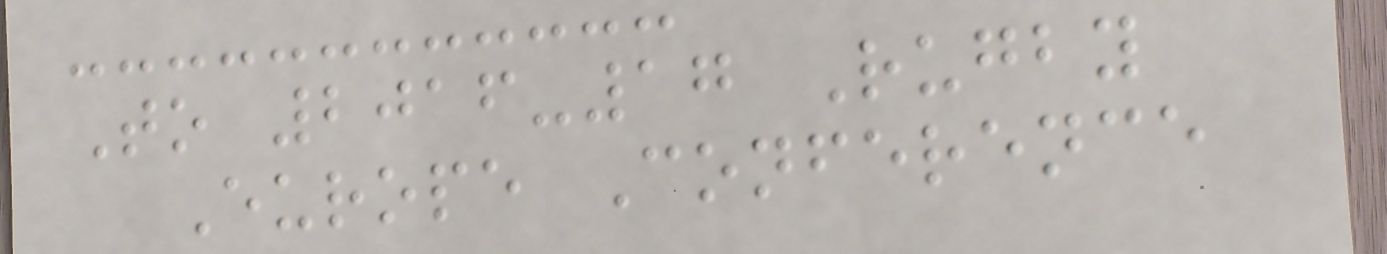To 2016-17 Rugby
Europe Conference
